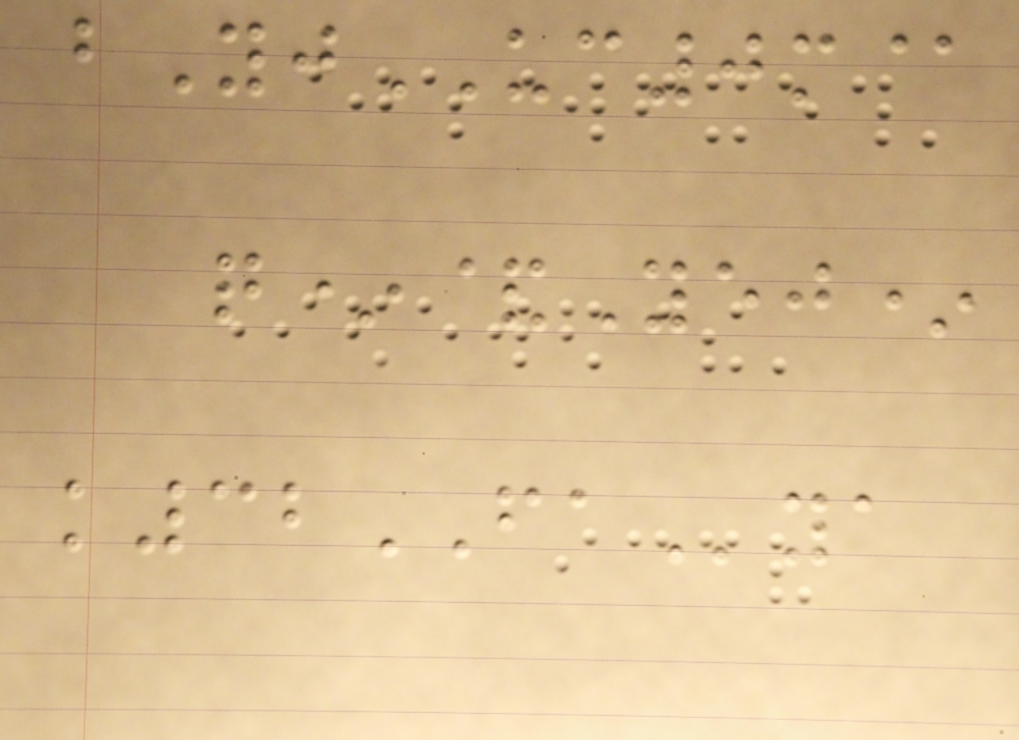bYjUC0m@
q*&Yej*
k32FAya
